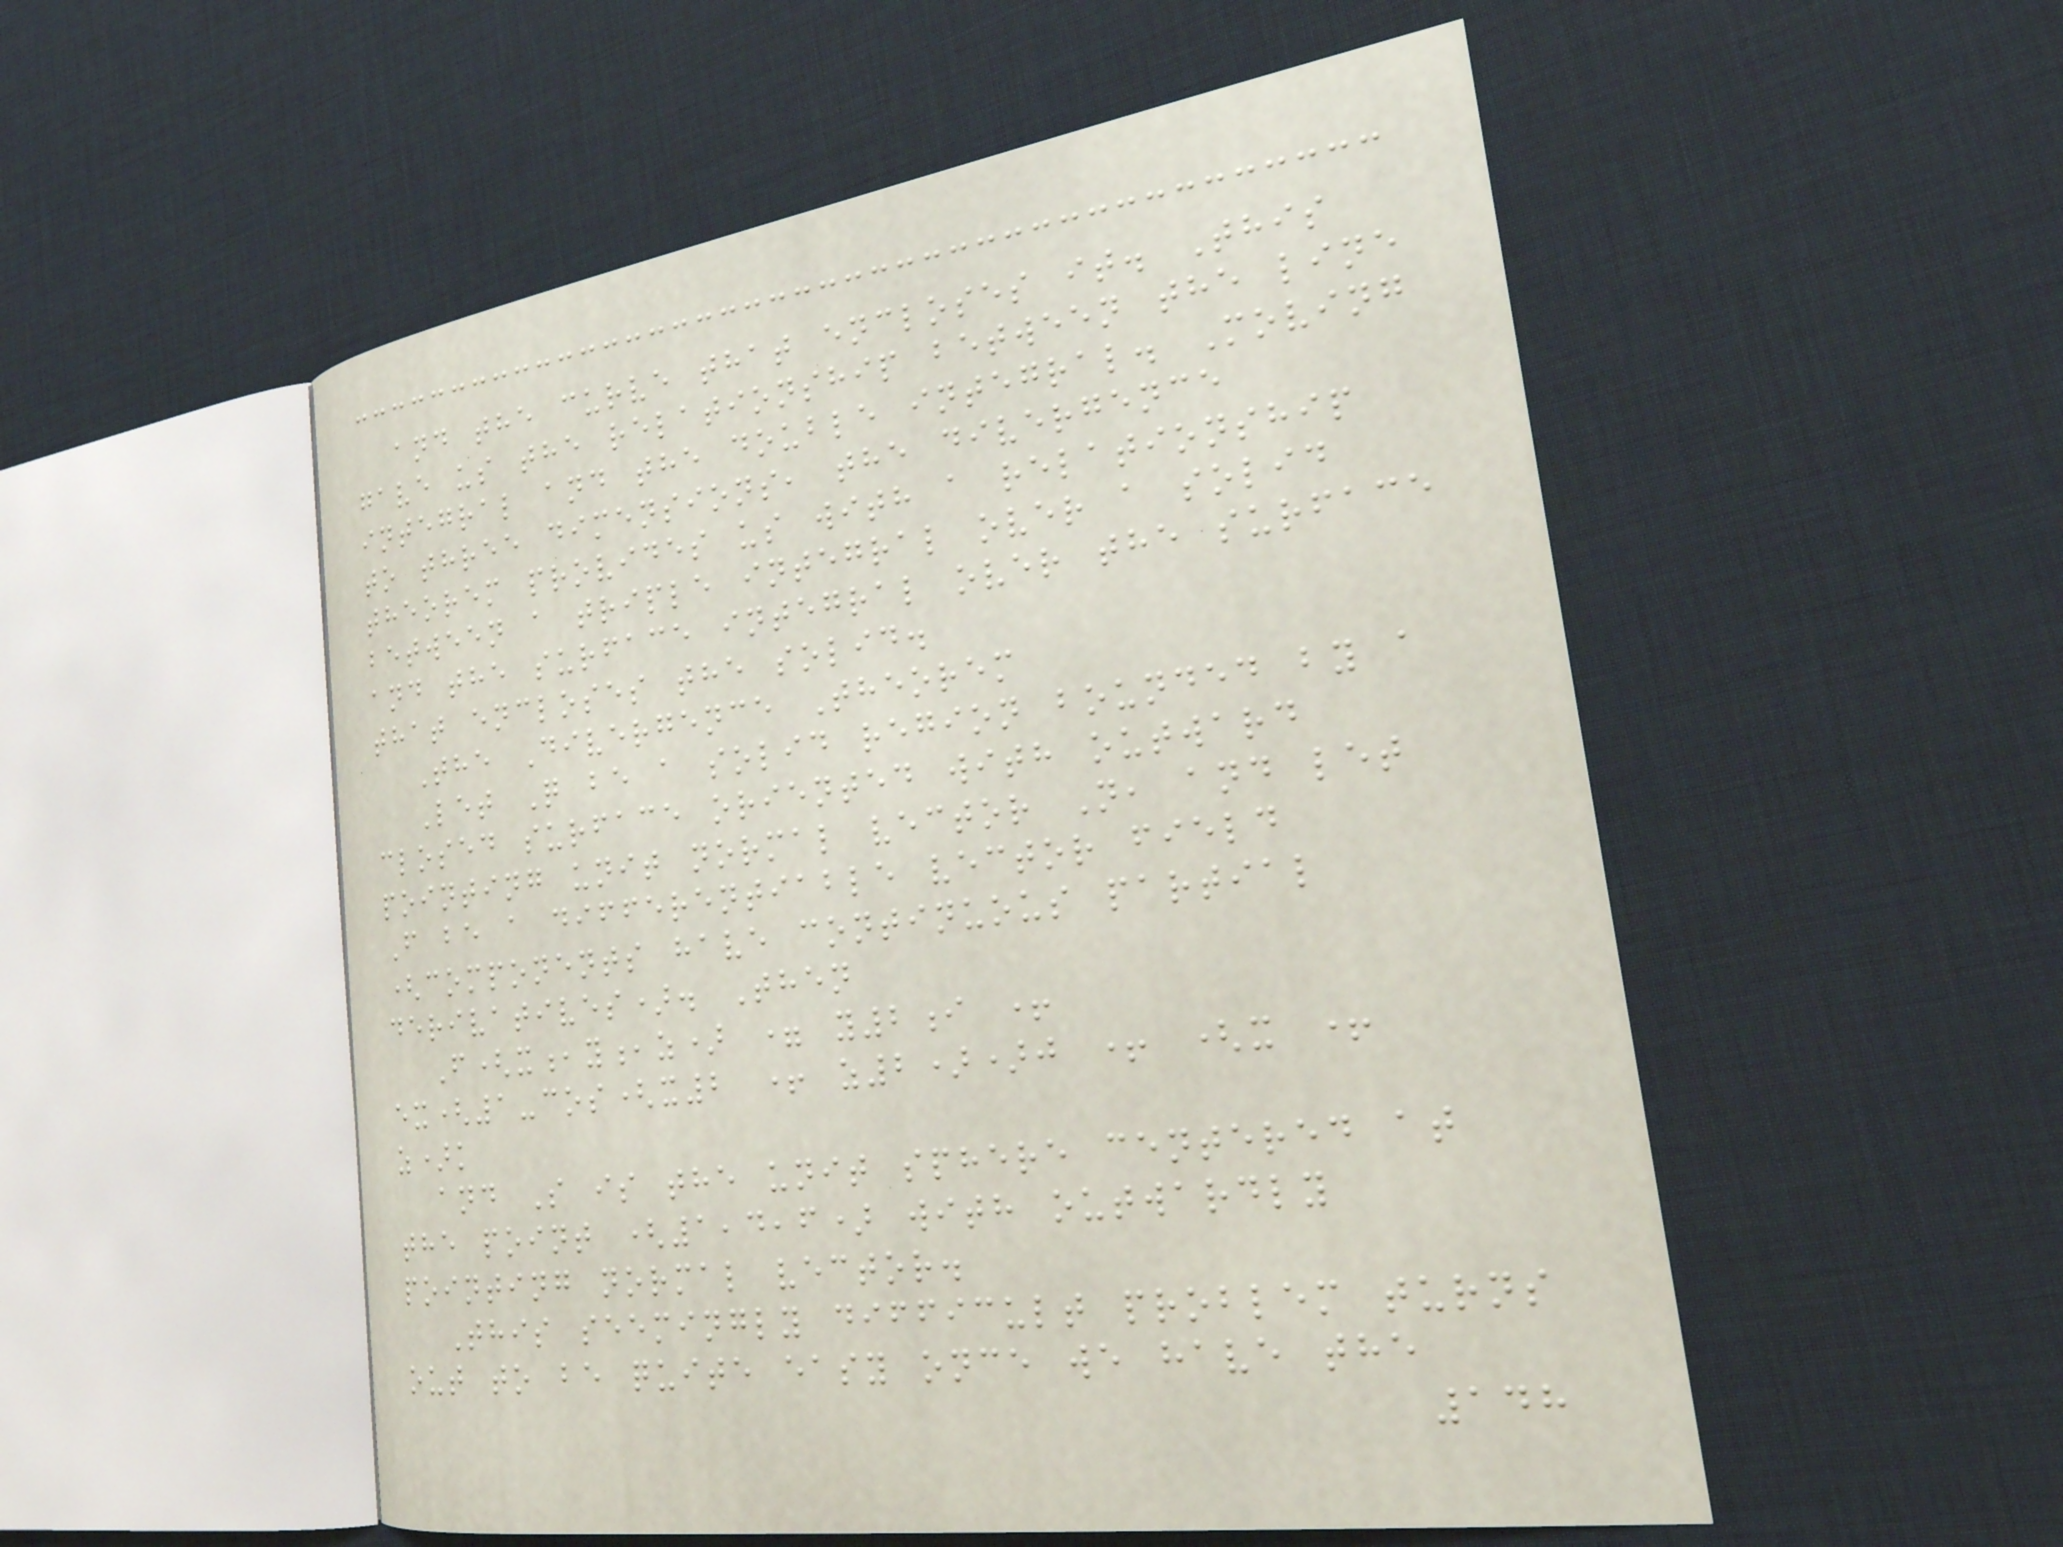and the curve that encloses it. This
gave us the relationship between the line
integral and the double integral. Moving
to three dimensions, the divergence
theorem provides us with a relationship
between a triple integral over a solid
and the surface integral over the surface
that encloses the solid.
The Divergence Theorem
Let Q be a solid region bounded by a
closed surface oriented with outward
pointing unit normal vector N, and let
F be a differentiable vector field
(components have continuous partial
derivatives). Then
F(x,y,z) = y2i +
ex(1-cos(x2 + z2))j + (x +
z)k
and S is the unit sphere centered at
the point (1,4,6) with outwardly
pointing normal vector.
This seemingly difficult problem turns
out to be quite easy once we have the
148
